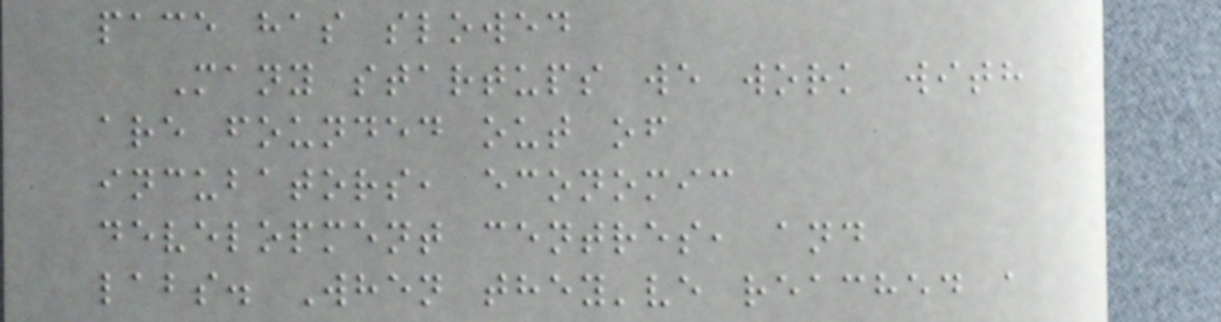pace has slowed
Many startups we work with
are founded out of
incubators, economic
development centres, and
labs. When they've reached a
